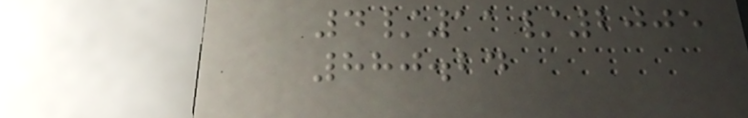4/11/2005
880.24
